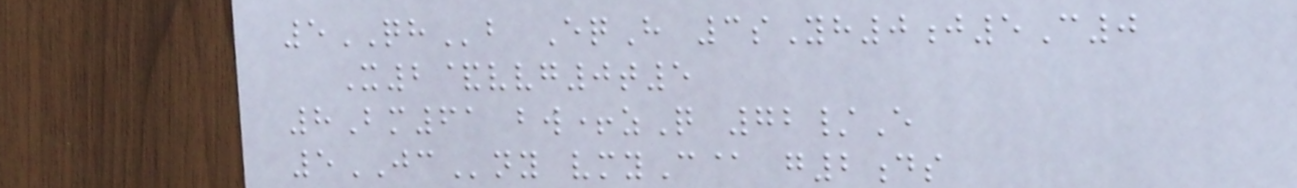5QHb EqH 3sYh0j5C0
X2&vvg0t5
8Bm61 bw+zQ 72/E
5JCny vmyC@ g2ds
